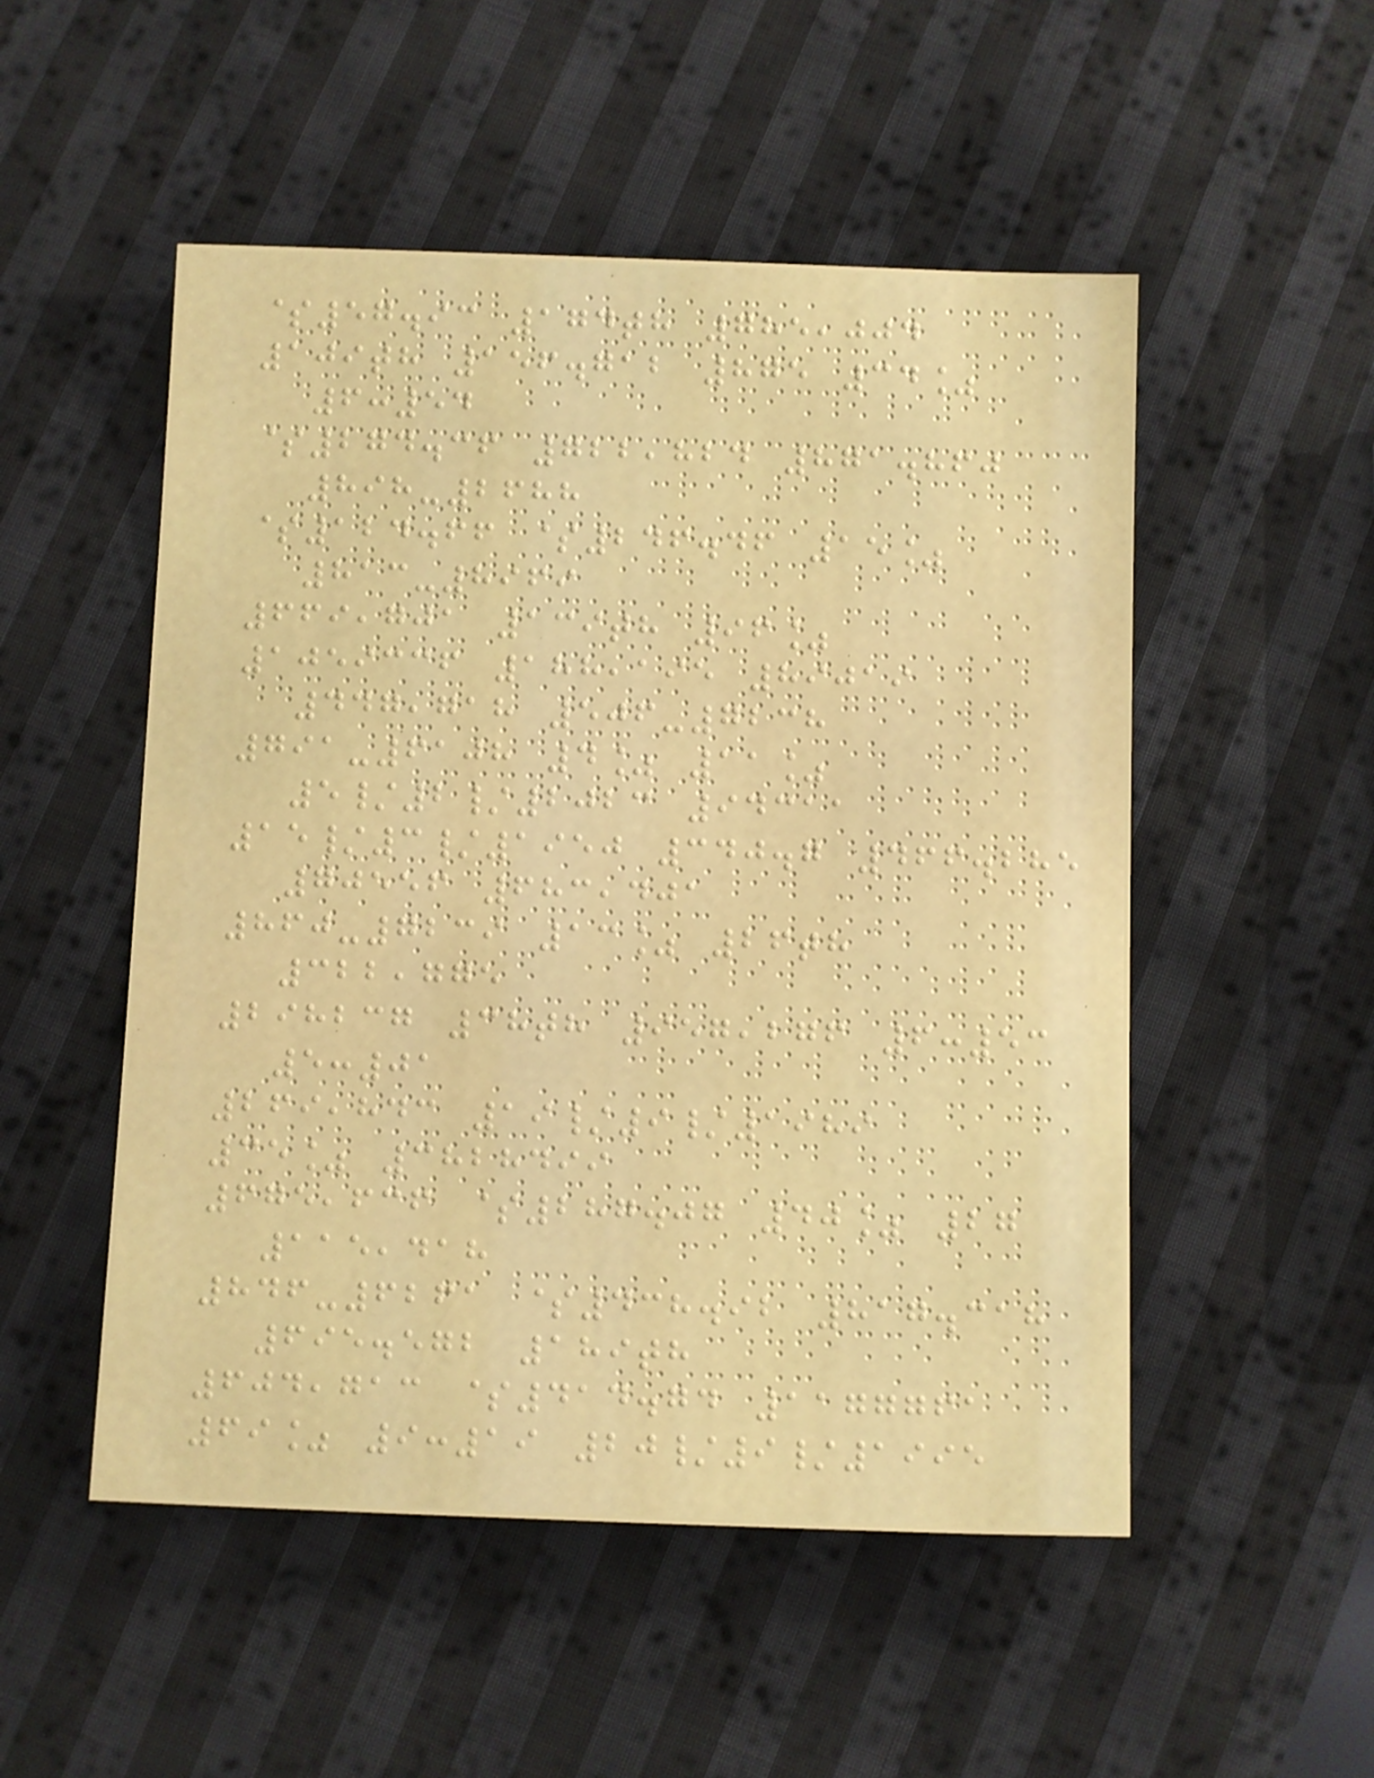$57.93 174th 785,004
109th 156.712 875 34%
6:54
$274.36 722,824 871.860
898-2688
$124.66 $246.46 15%
813-8969
669,701 139th 96%
1059336 188,195 89019
447,718 506-7238
791-6108 4% 11%
5/2/2023 94311
15/3/1950 340.7 466.285
70556 683,401
860-7239 13% 26th
322,775
298237 38th 957,276 6:53
5:01
269,843 19/9/1989
35% 3828499
675,636 $287.07 40% 27
115,418
846-6261 $438.92 817.318
695.572 189th
604,713 $414.74 1177761
69% 9:19 20/9/1995
